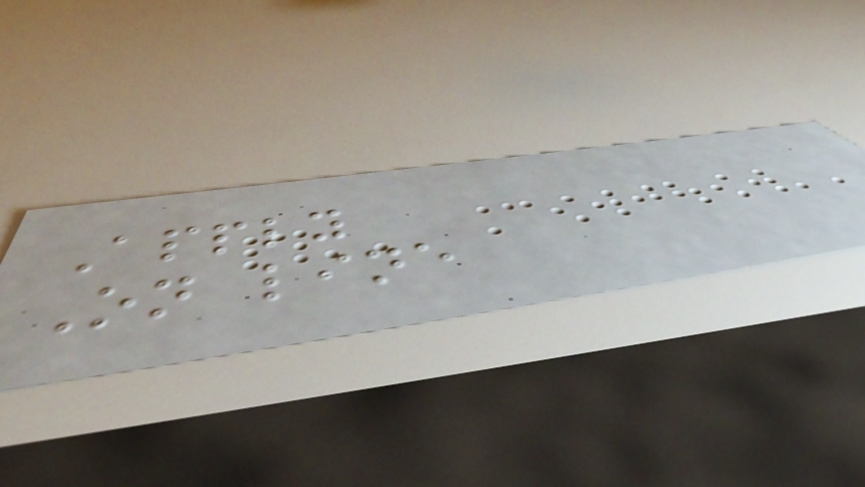Apply
On line
